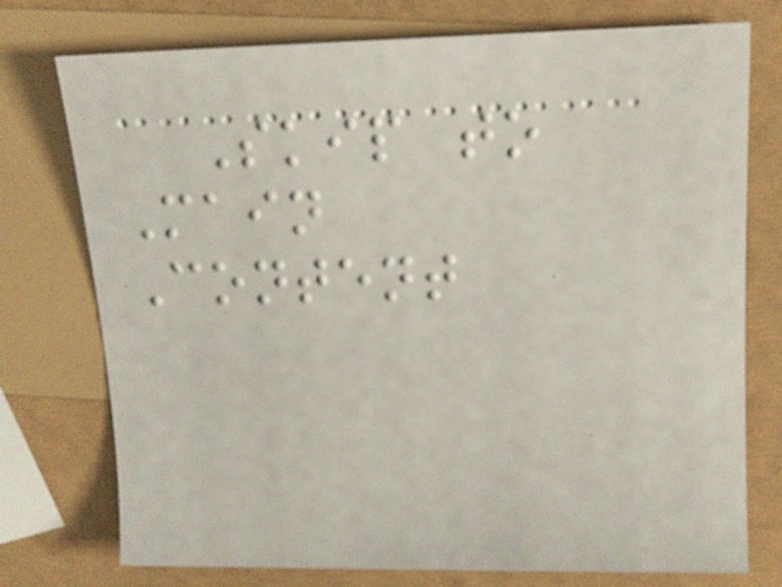Skip to
Main
Content
